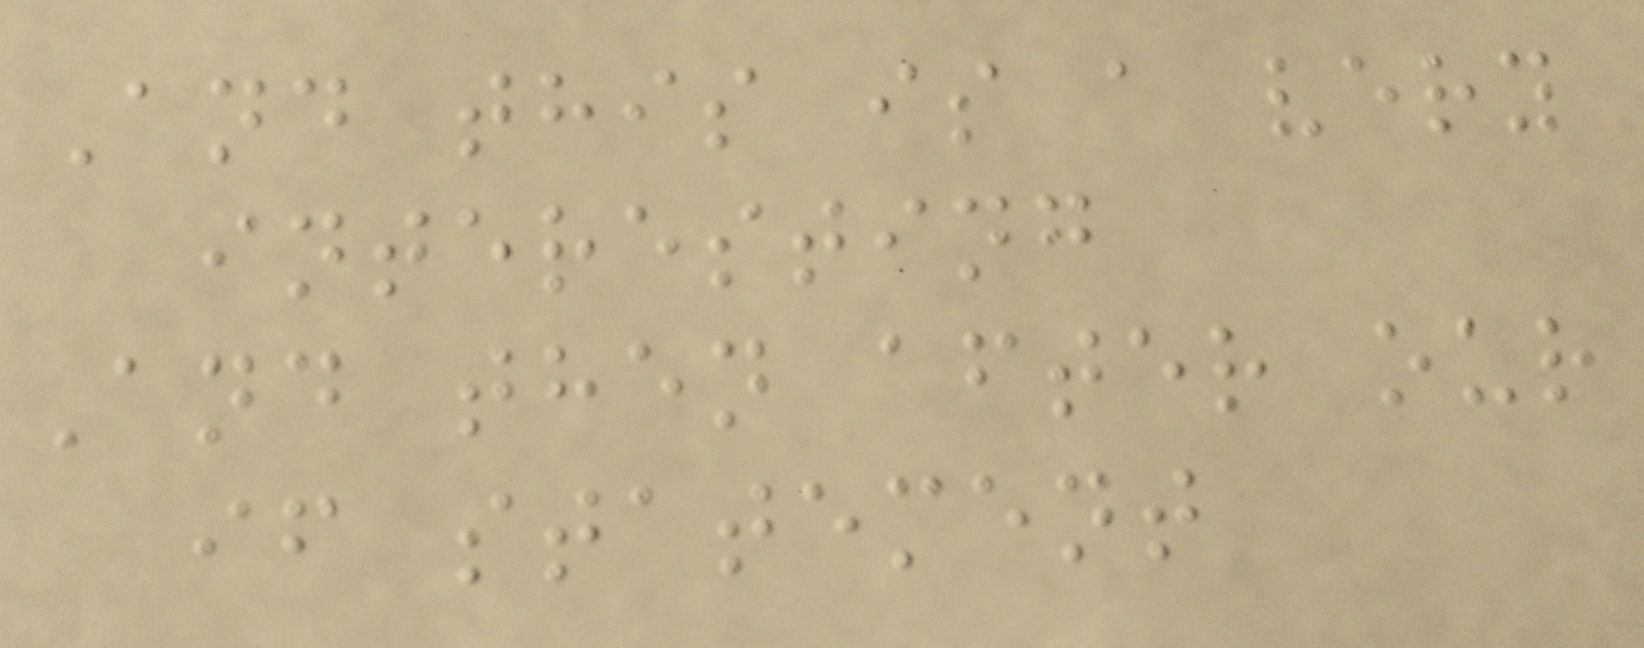And this is a very
interesting
And then after our
if statement
